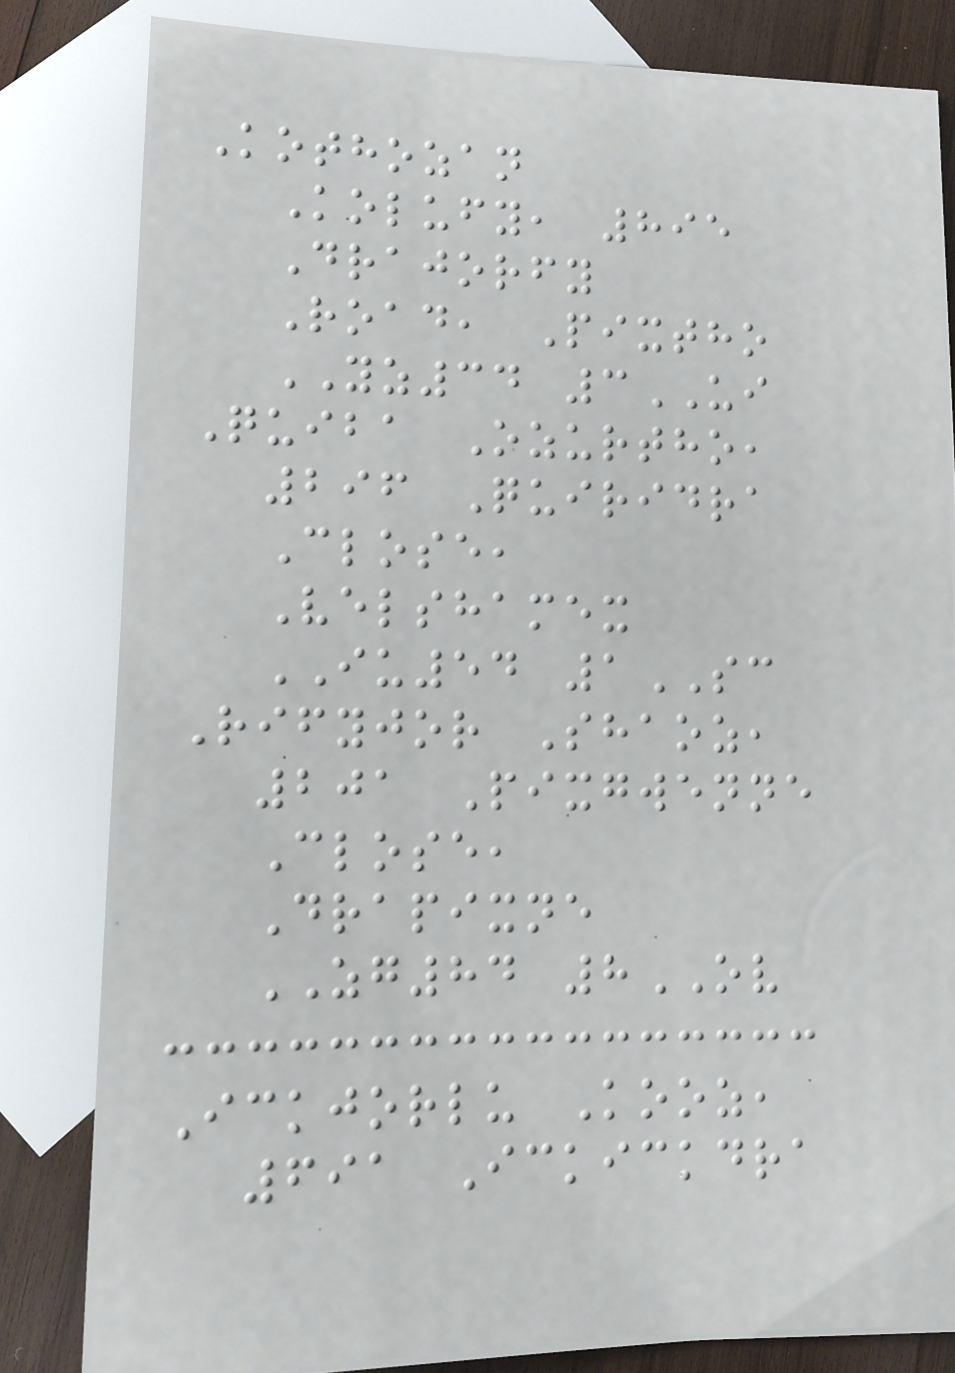Kothozan
Kolufy, 895
Drajorfy
Road, Pixtho
YZ34 3UI
Quiba Ozurtho,
296 Quiridra
Close,
Velshamex
IU54 1SC
Rifyjor Shaoz,
201 Pixgwenne
Close,
Drapixne
ZG84 8OV
Ickjorlu Kooz,
691 Ickickdra
